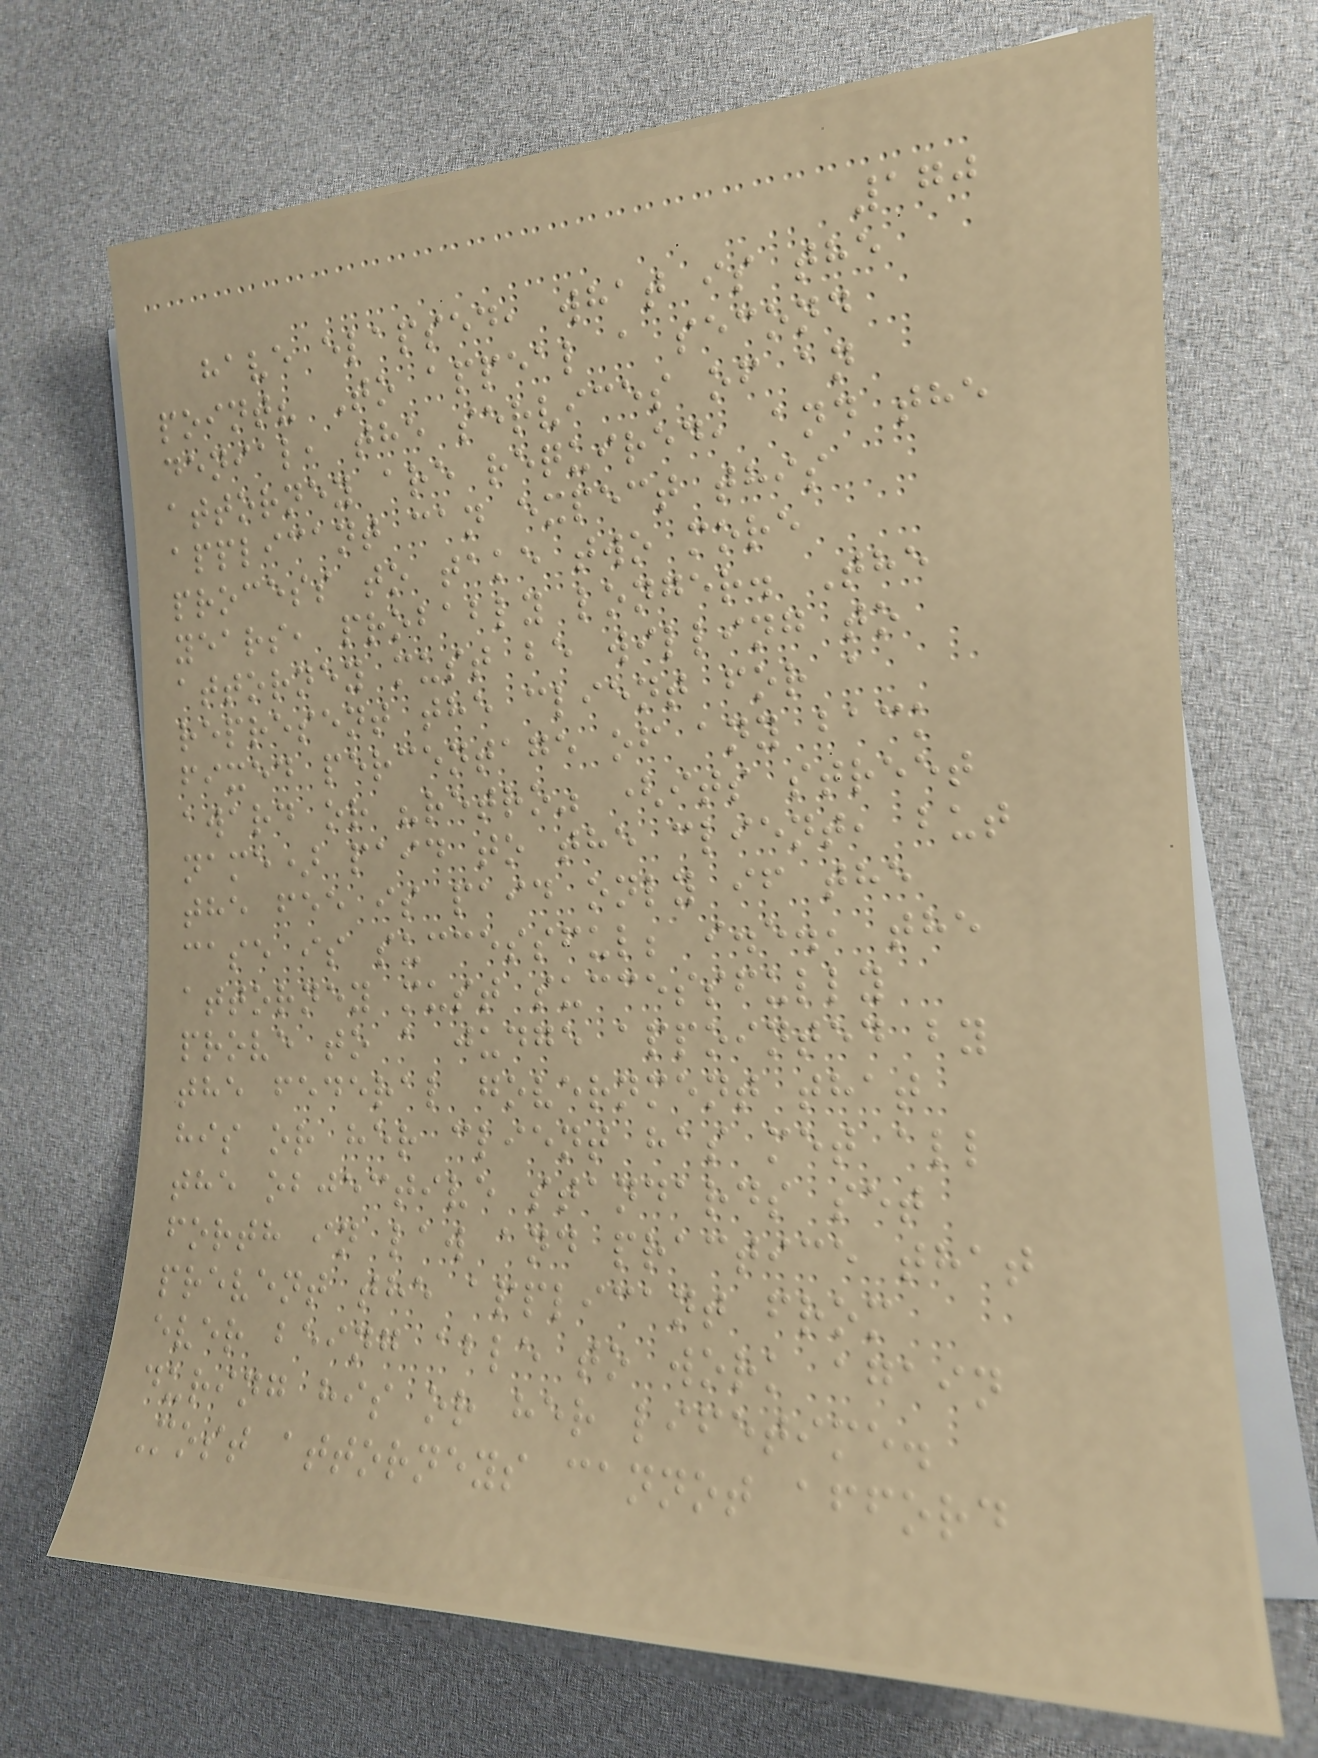170
have elapsed, what is the
point? To appeal a second
denial, the services of an
attorney are required, and the
applicant can expect this
process to take two more
years, probably longer. The
attorney must be willing to
represent the client for a
fixed percentage of any back
award or "retro" (its street
name) paid to the client, but
the fee is paid only if the
case is successful; i.e., the
attorney must successfully
prove to a judge appointed by
the federal government that
his or her client has met all
the objective standards set
forth in law and practice that
prevent the applicant from
ever being able to work again
during his or her lifetime.
Most attorneys cannot afford
